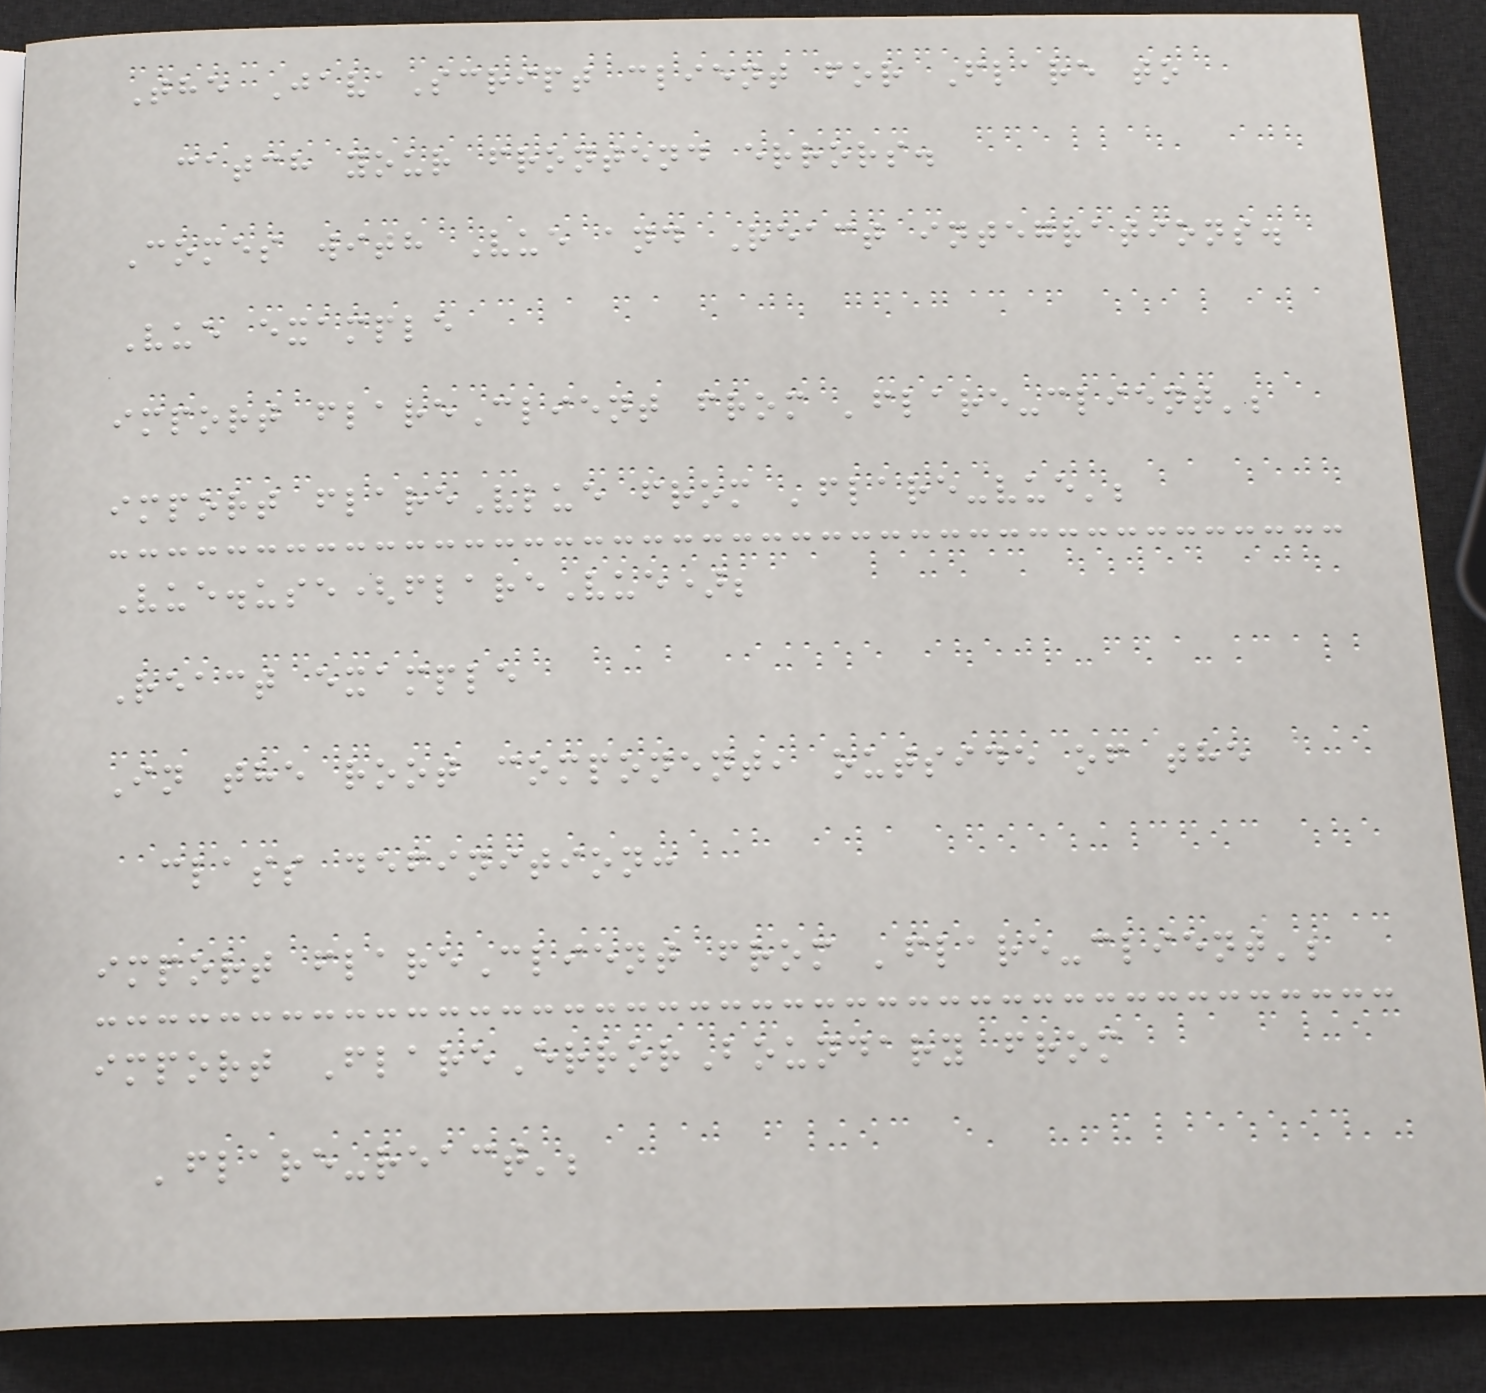The JavaScript client for Flare to
catch your frontend errors.
Comes with Vue and React integrations.
Vue example
import flareClient from 'flare-client';
import flareVlue from 'flare-vue';
Vue.use(flareVue);
React example
In the root component, outside of the
class definition:
import flareClient from 'flare-client';
import FlareErrorBoundary from
'flare-react';
